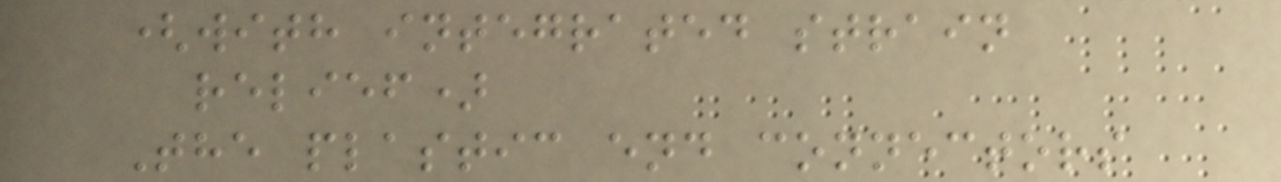(with integrated strain
relief)
The plastic end connectors
